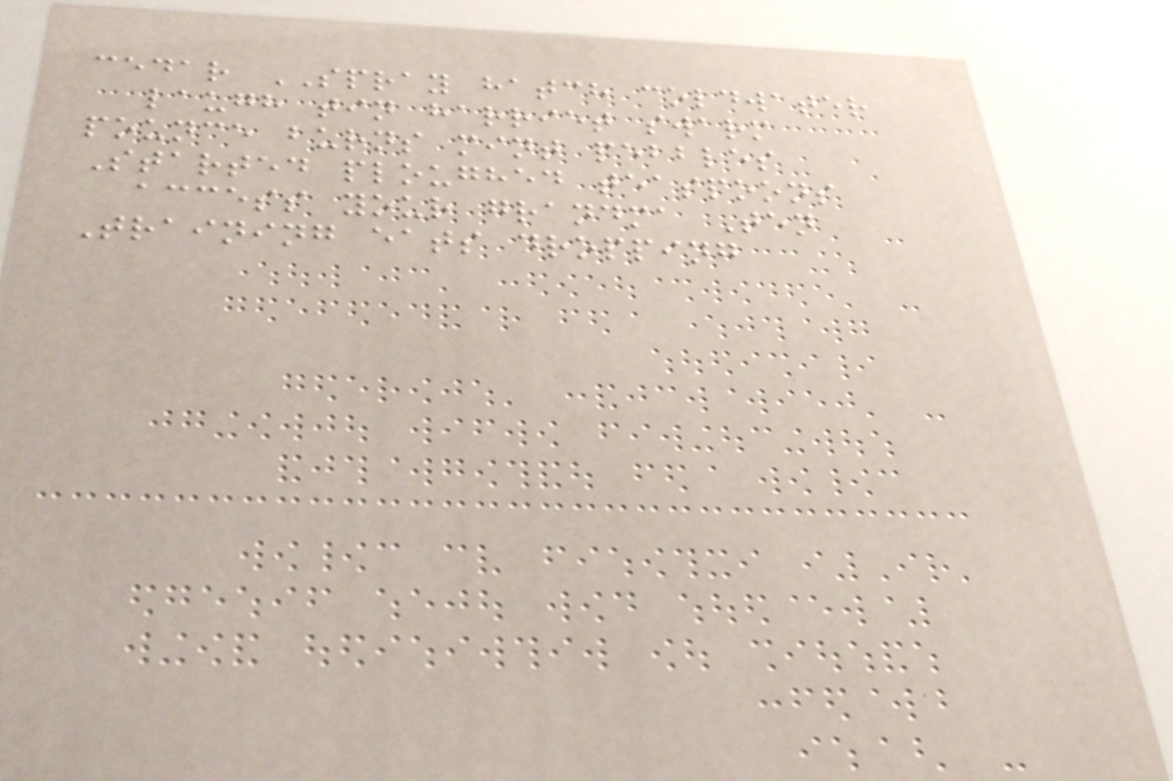cedar SPRAY hatch coldwater
laugh tin harriet swarm
pounce burns mint pebbles
Started ploughed teaspoons
access your grandma Ten
Training eats dropping
